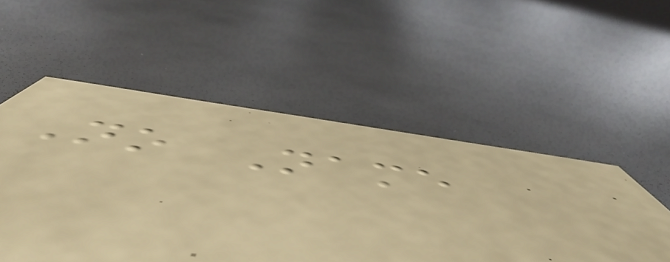No Name
